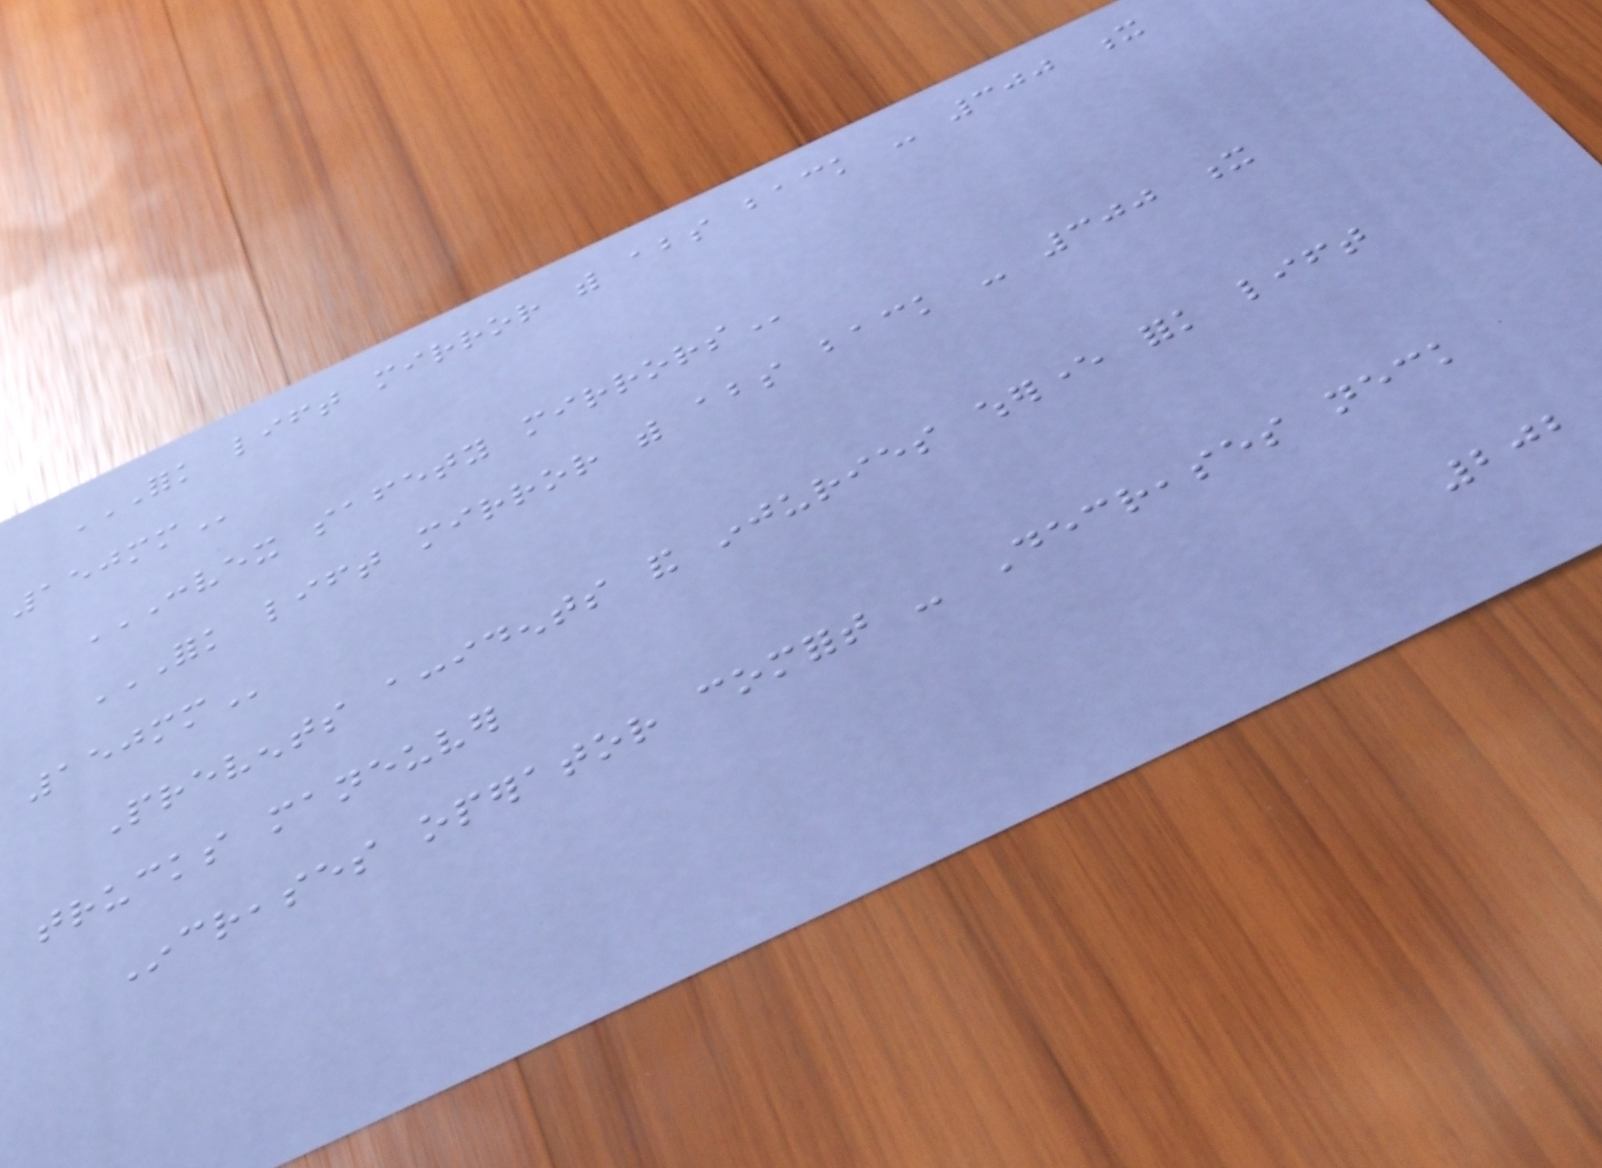FORK LIFT MIRROR WITH ABS BACK - 300 X
150MM
CONVEX SAFETY MIRRORS
FORK LIFT MIRROR WITH ABS BACK - 300 X
150MM
Prevents accidents and injuries wherever fork lift
trucks maneuver
Increases operator comfort - Decreases neck
202
